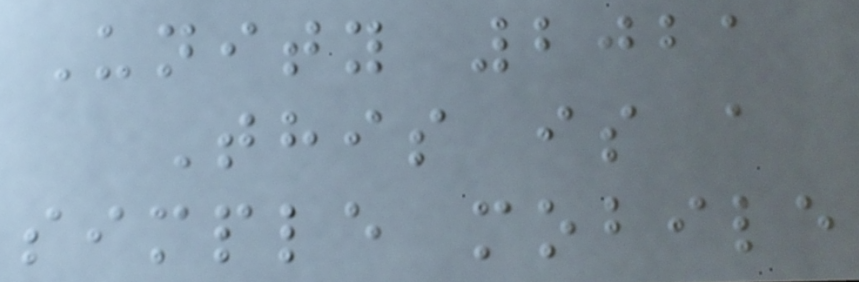Unity 2021
This is a
simple mobile
